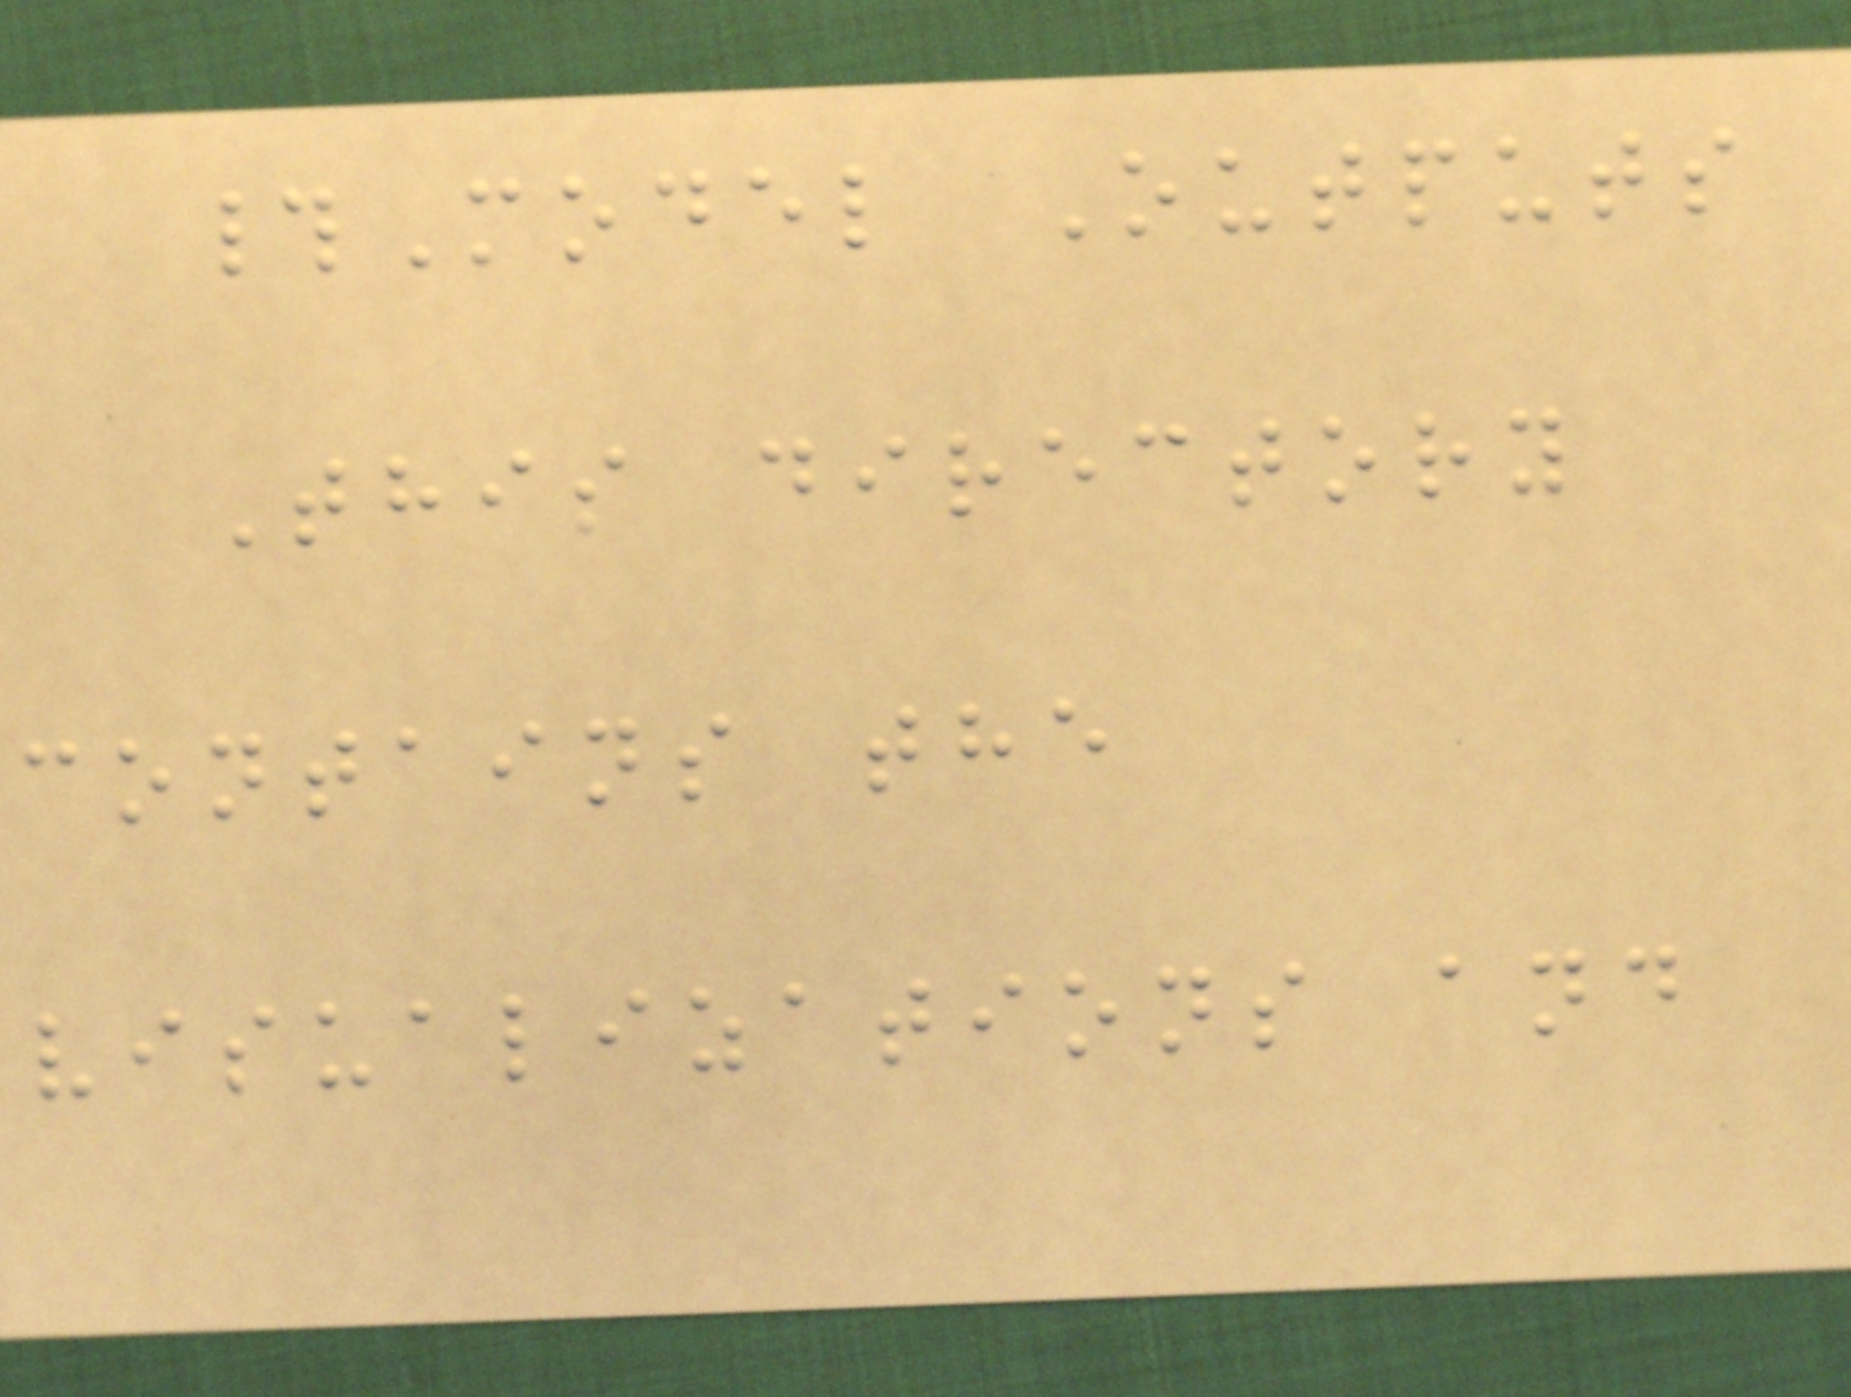#Model Outputs
This directory
contains the
visualizations and
